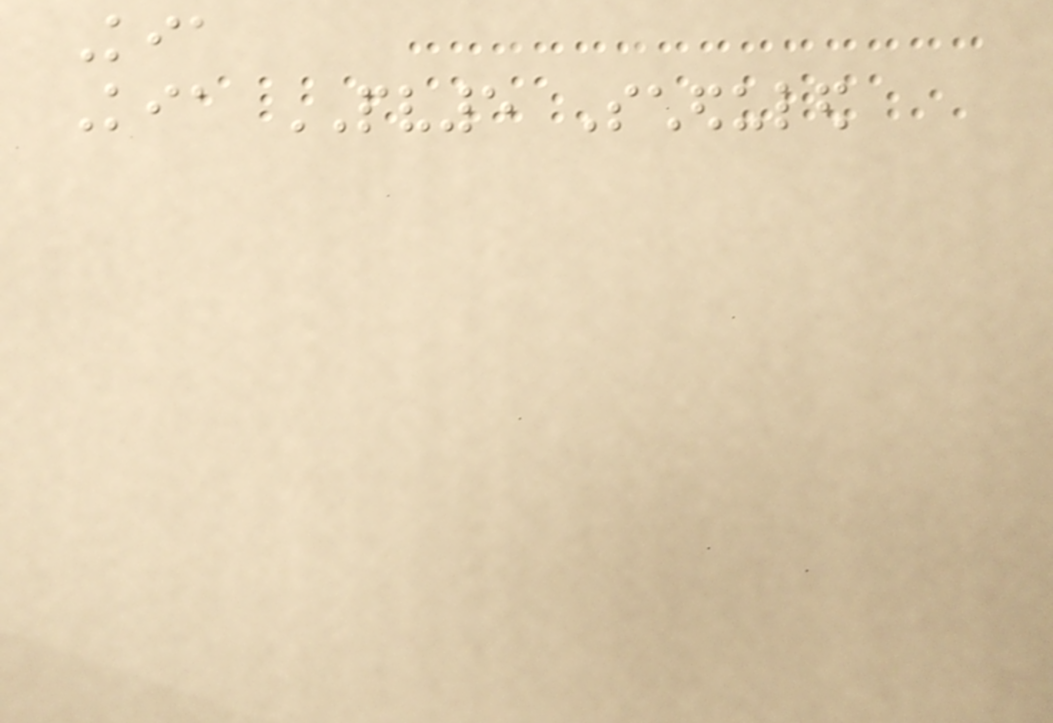Kia
Kia PV5 Scheduled
